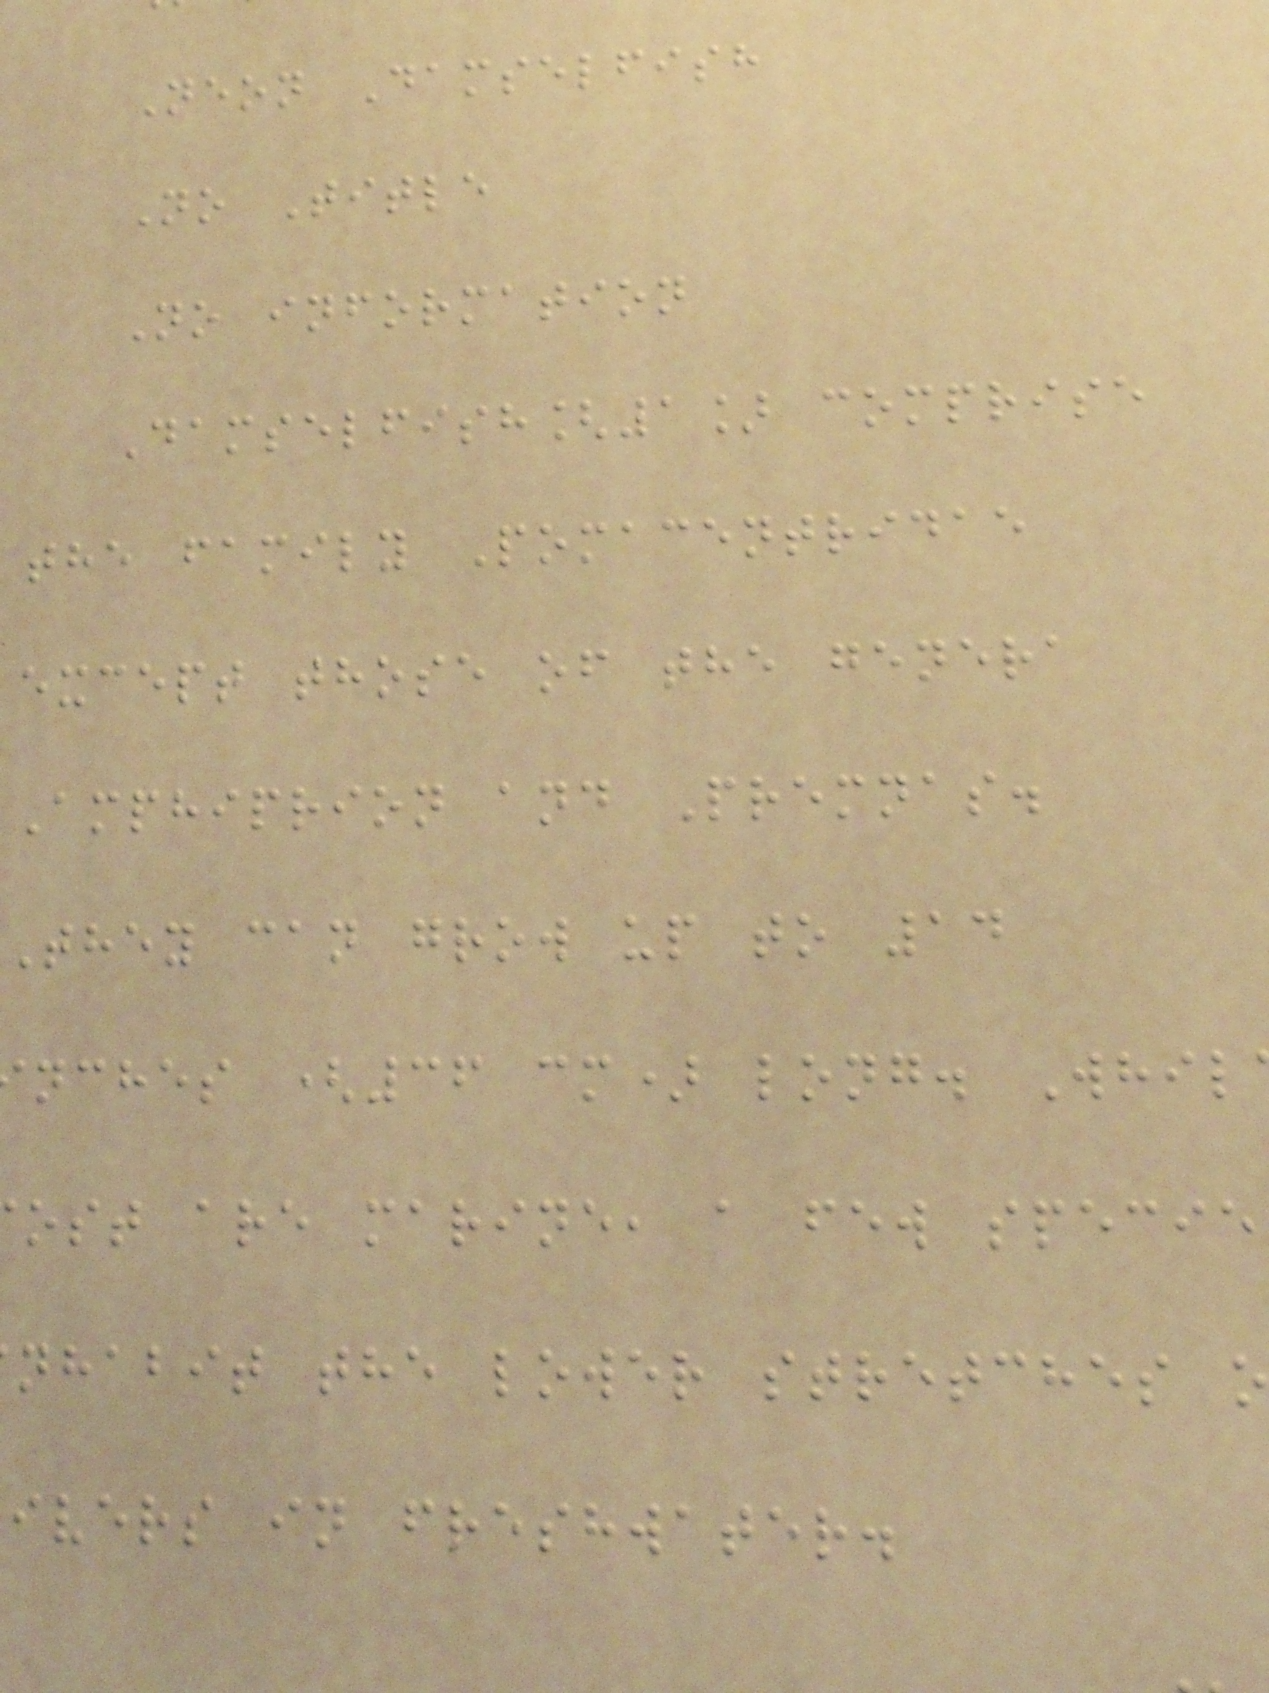Neon Damselfish
No Title
No information
Damselfish[1] comprise
the family Pomacentridae
except those of the genera
Amphiprion and Premnas.
They can grow up to 14
nches (36 cm) long. Whil
ost are marine, a few specie
nhabit the lower stretches
ivers in freshwater.
